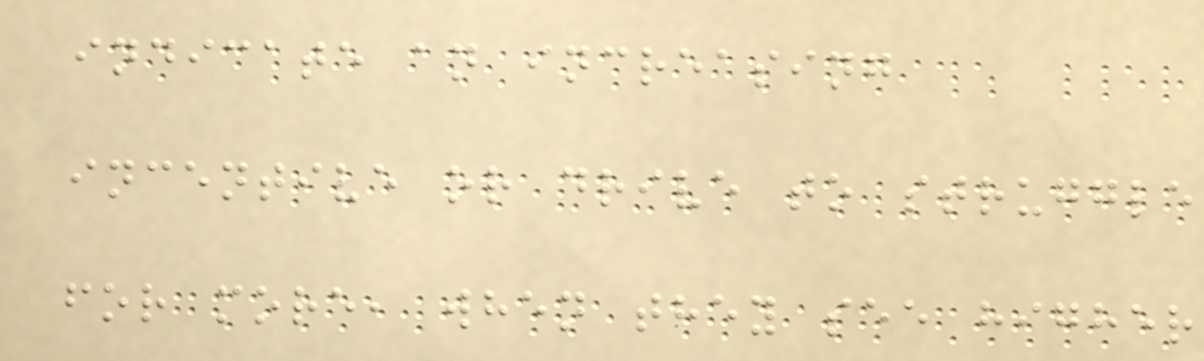indicate an increasing
incentive or drive to struggle
for more, when they see higher
